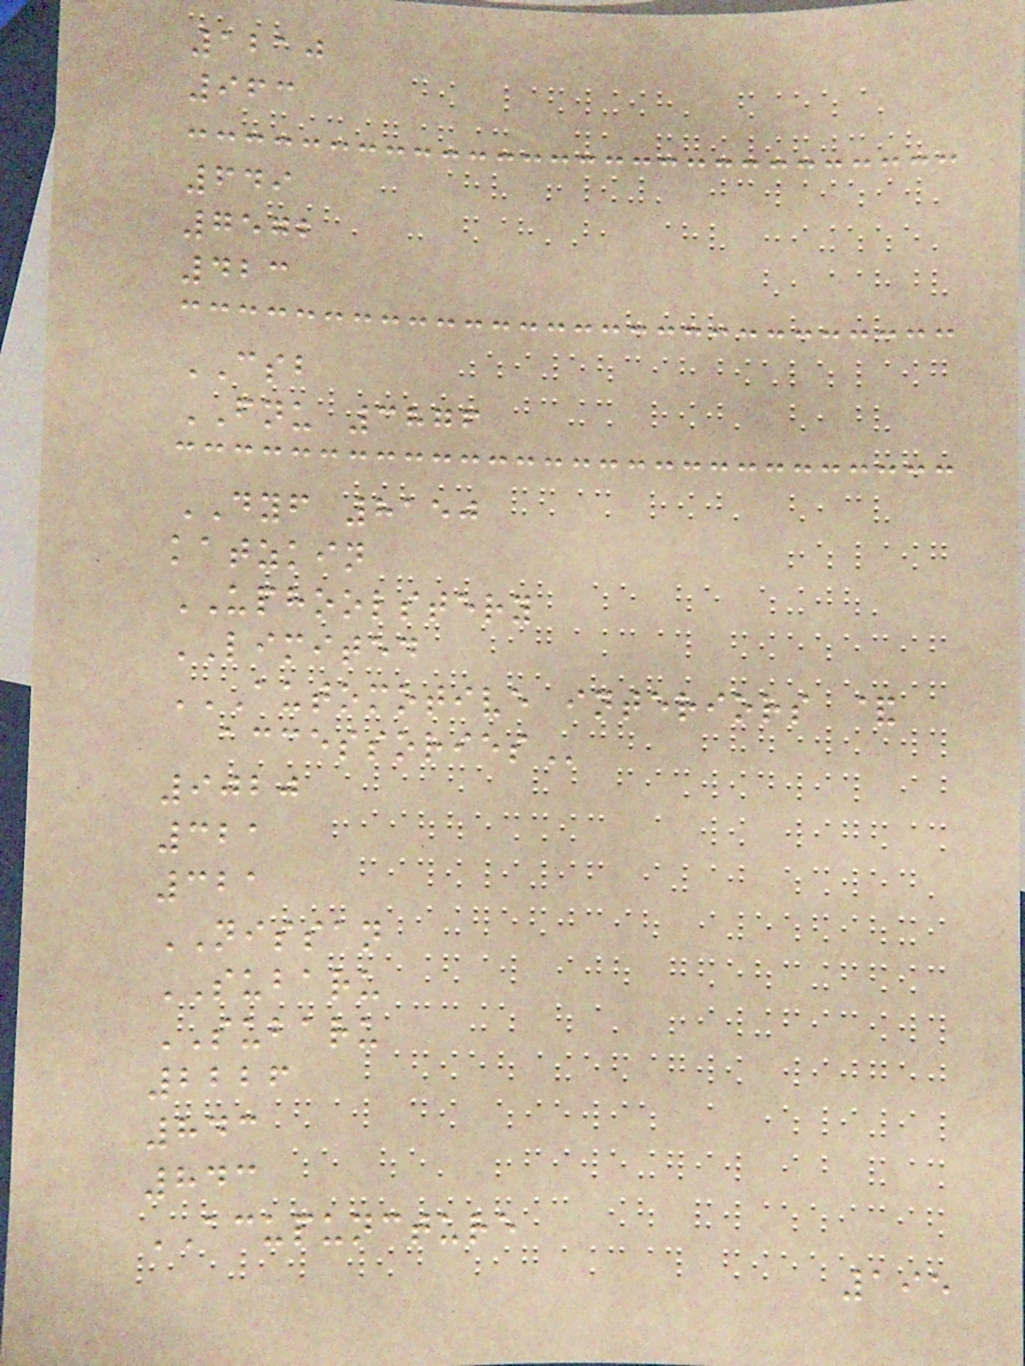1210
963
649
7572
423
CSB
FNU 3876
DYF 8150
katzkin
UPHOOLSTERY
LIMITED
AUTOMOTIVE INTERIORS &
ACCESSORIES
9020
321
321
NISSAN
SUBARU
SUBARU
2226
843
843
ACUPUNCTURE
195
